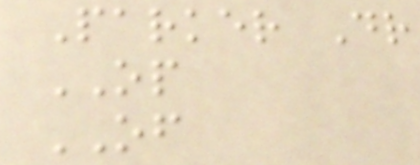Parker Dr
OP
OF
